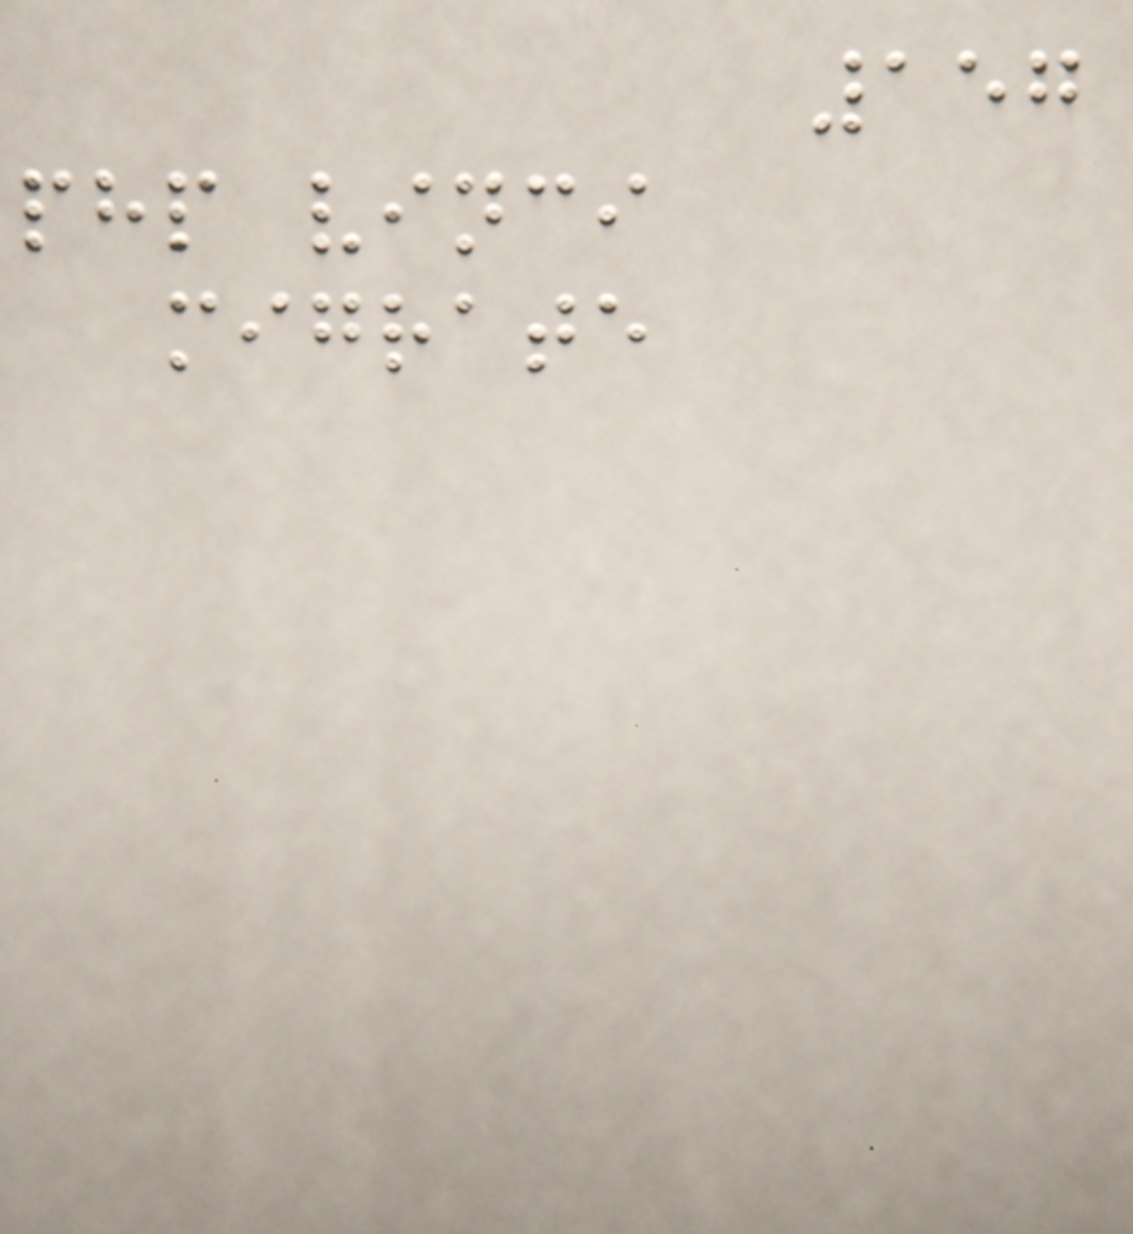157
php vinci
migrate
